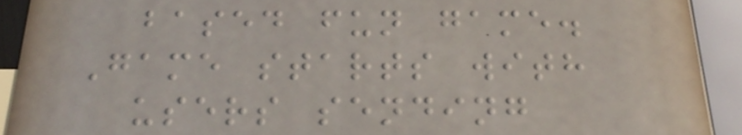based fun game.
Game starts with
users sending
